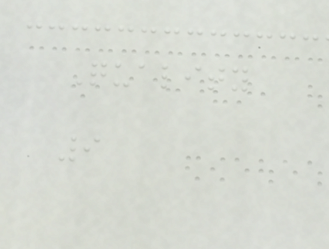Quality
9
